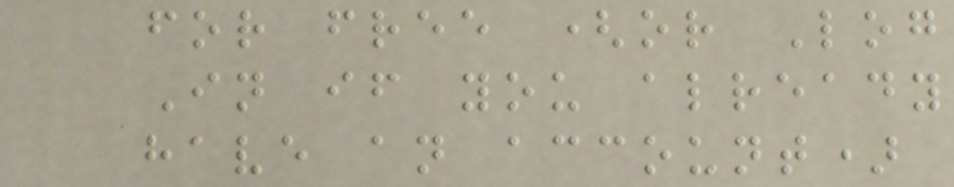for free (or Log
In if you already
have an account)
